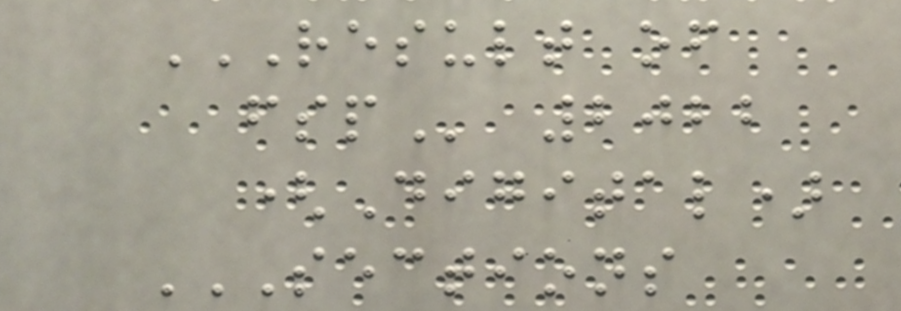RESULT OF
FSP 2022
(Digital)
SECTIONS
